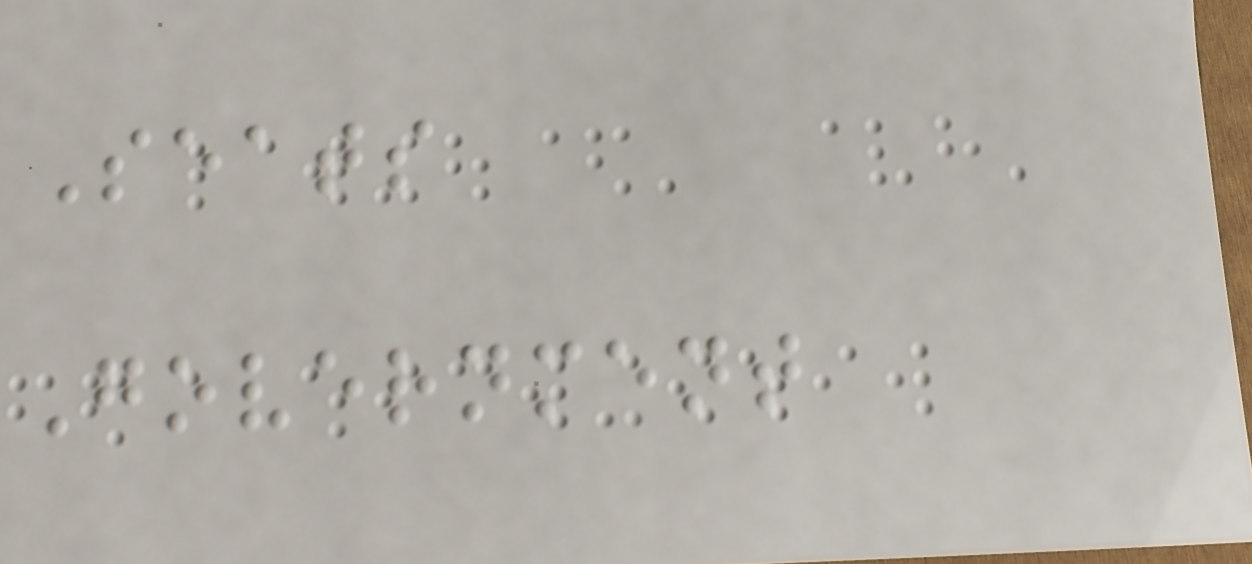Seats
Government
